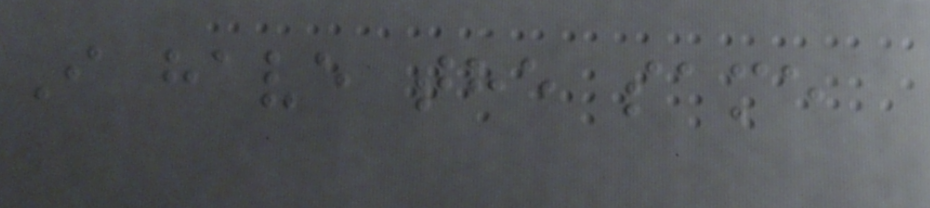I have the same
